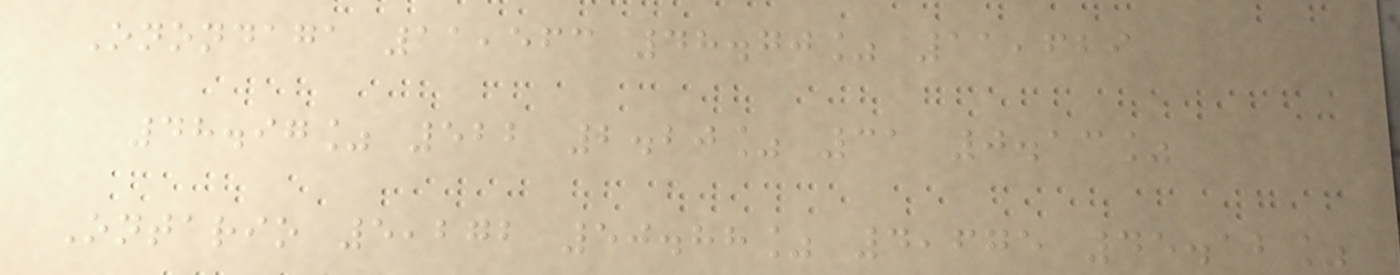Onondaga 11,563 48.70% 11,629
48.97% 522 2.20% 31 0.13%
Ontario 5,272 50.88% 4,675 45.12%
